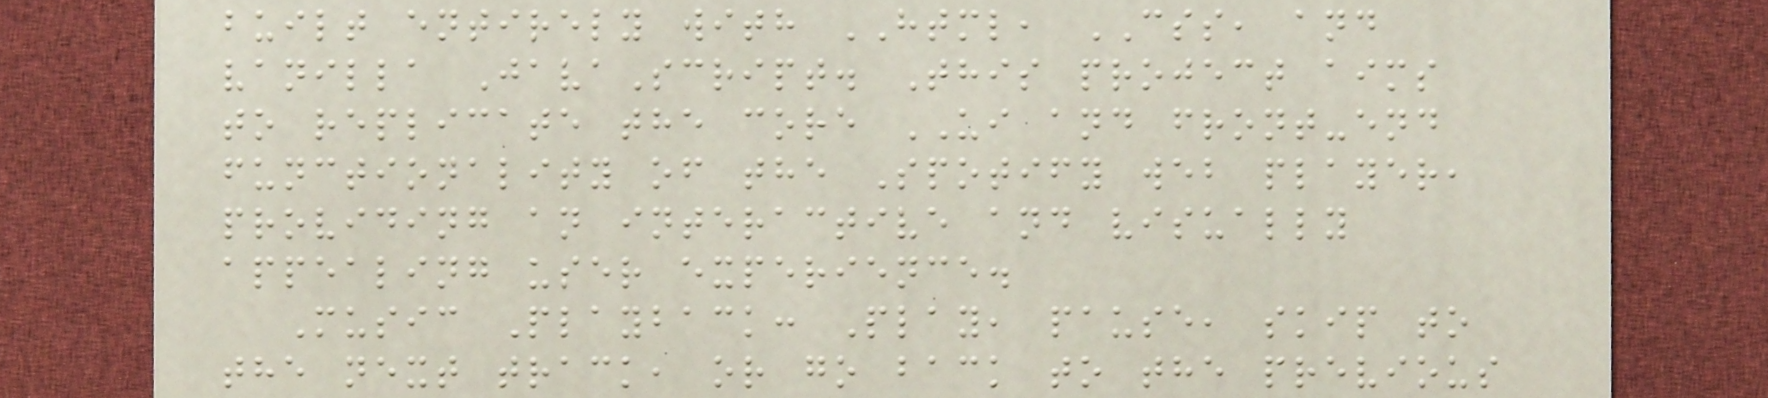built entirely with HTML, CSS, and
vanilla JavaScript. This project aims
to replicate the core UI and front-end
functionality of the Spotify web player,
providing an interactive and visually
appealing user experience.
Music Playback: Play, pause, skip to
the next track, or go back to the previous
